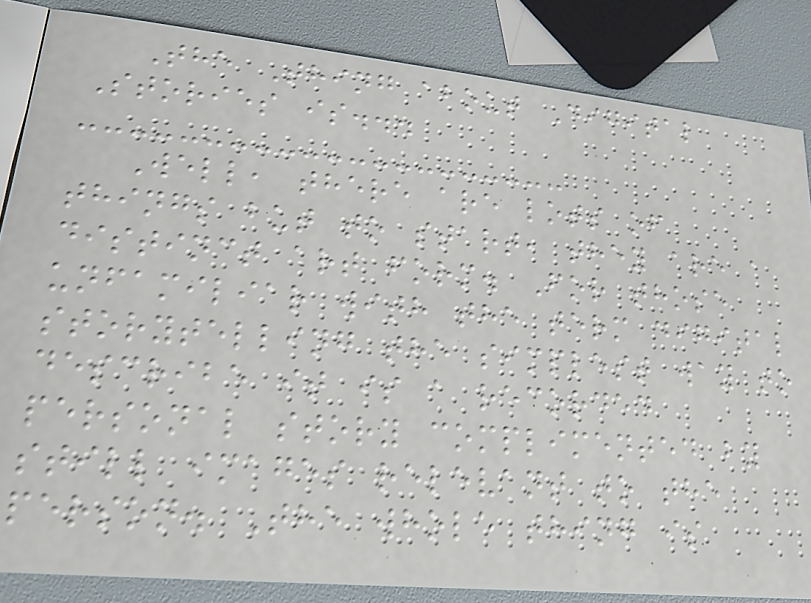The Thing about Digital
Stories is...
Well, there are lots of
things but to start, they are a
distinct art form. For those
unfamiliar with the term digital
storytelling the simplest way to
describe it is a recorded
personal story complimented by
still images relevant to the
person. The whole thing is
